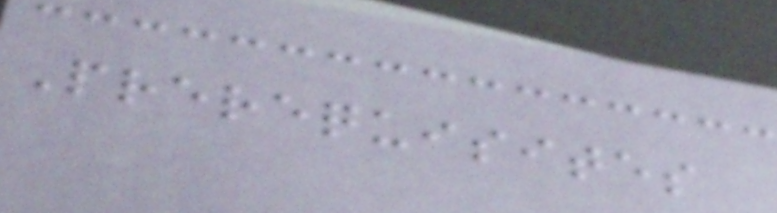Prerequisites
